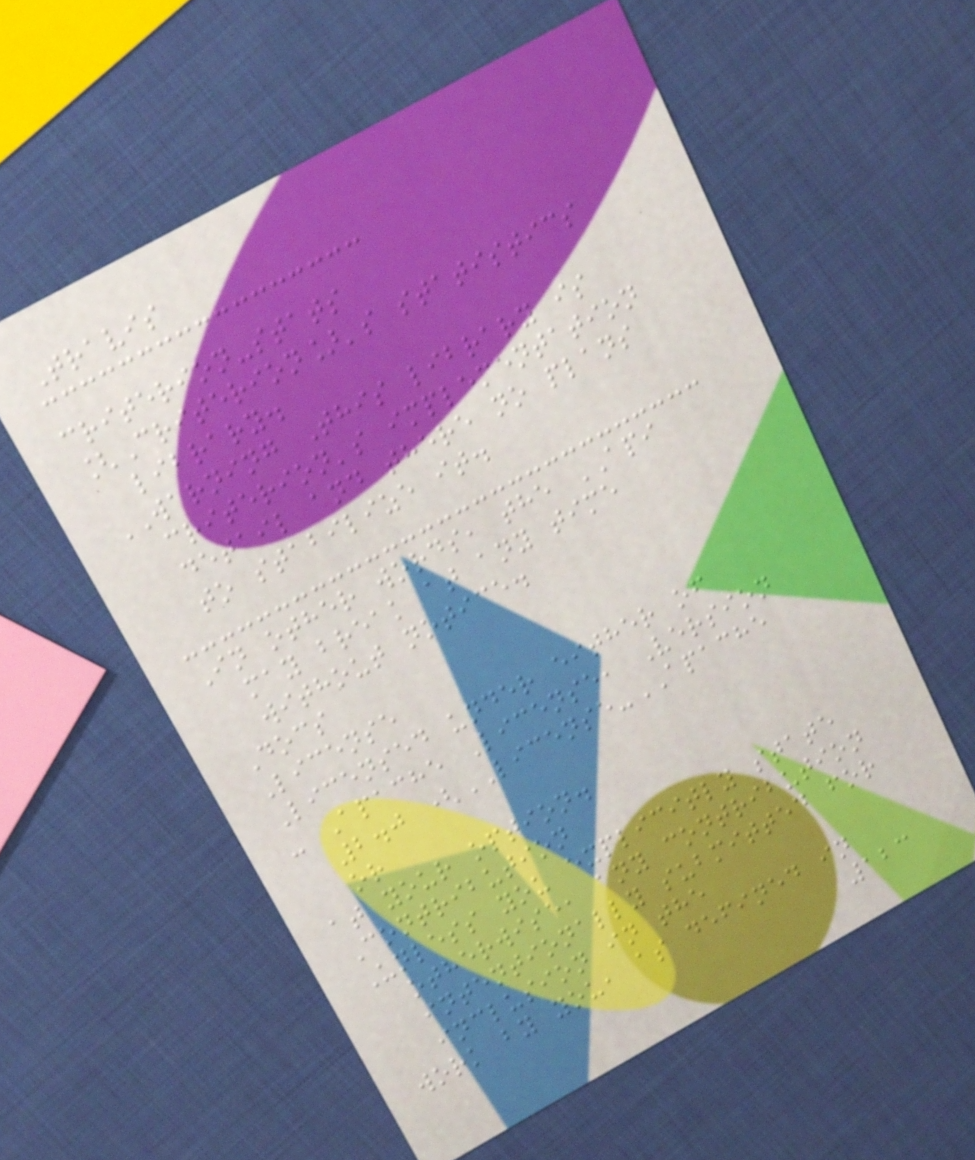Travis
criterion-stats
[Criterion]'s statistics
library.
WARNING This library is
criterion's implementation
detail and there no plans
to stabilize it.
In other words, the API
may break at any time
without notice.
Docs
License
Licensed under either of
- Apache License, Version
2.0 (LICENSE-APACHE
or
at your option.
Contribution
Unless you explicitly state
otherwise, any contribution
intentionally submitted for
inclusion in the
work by you, as defined in
123
